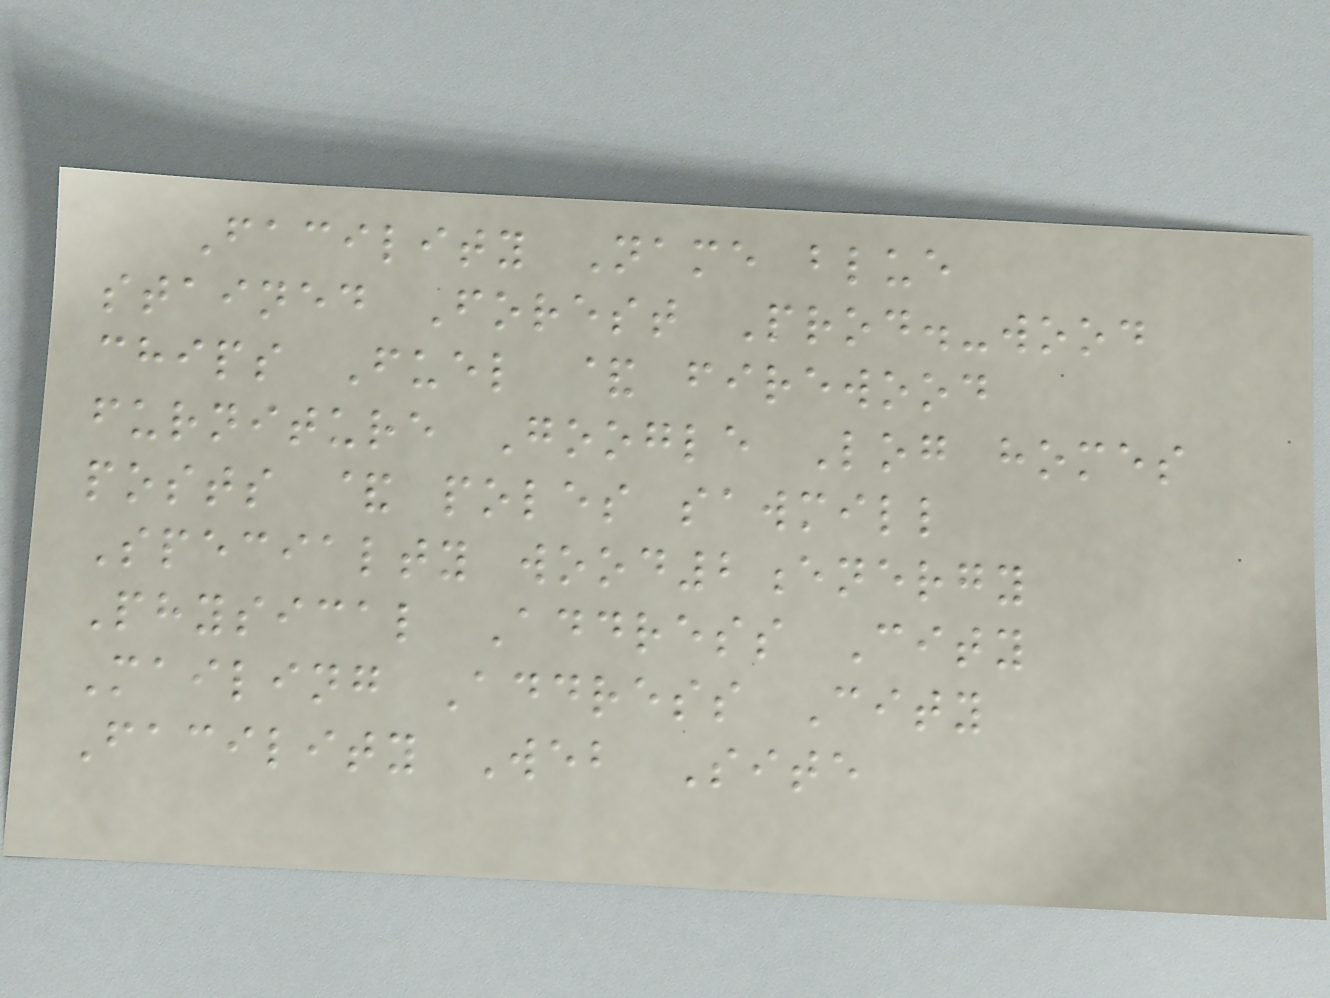Facility Name blue
stained Forest Prod.-wood
chips Fuel & firewood
furniture Google Log homes
posts & poles sawmill
Specialty wood2energy
Physical Address City
Mailing Address City
Facility Web Site
